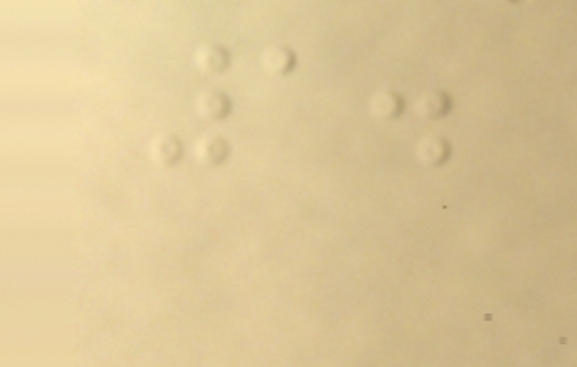1.
